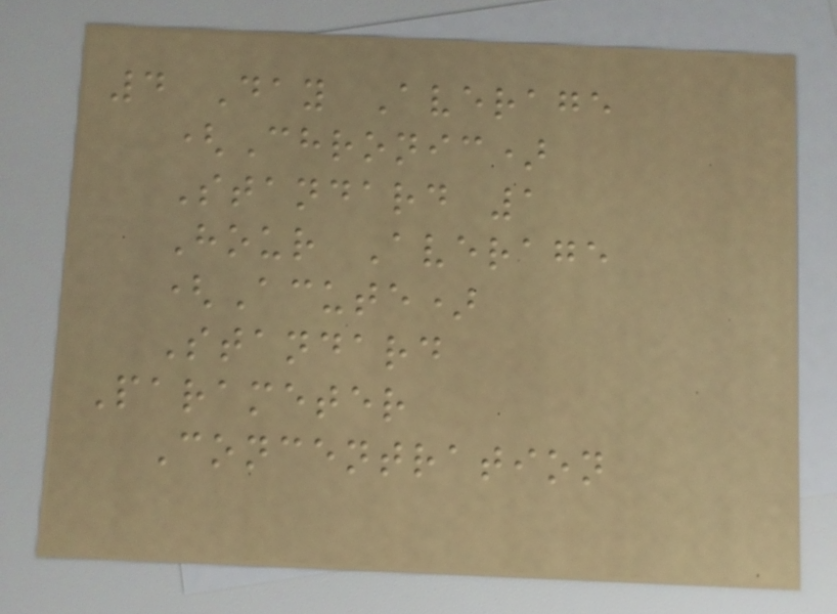4 Day Average
(Chronic)
Standard 1
Hour Average
(Acute)
Standard
Parameter
Concentration
